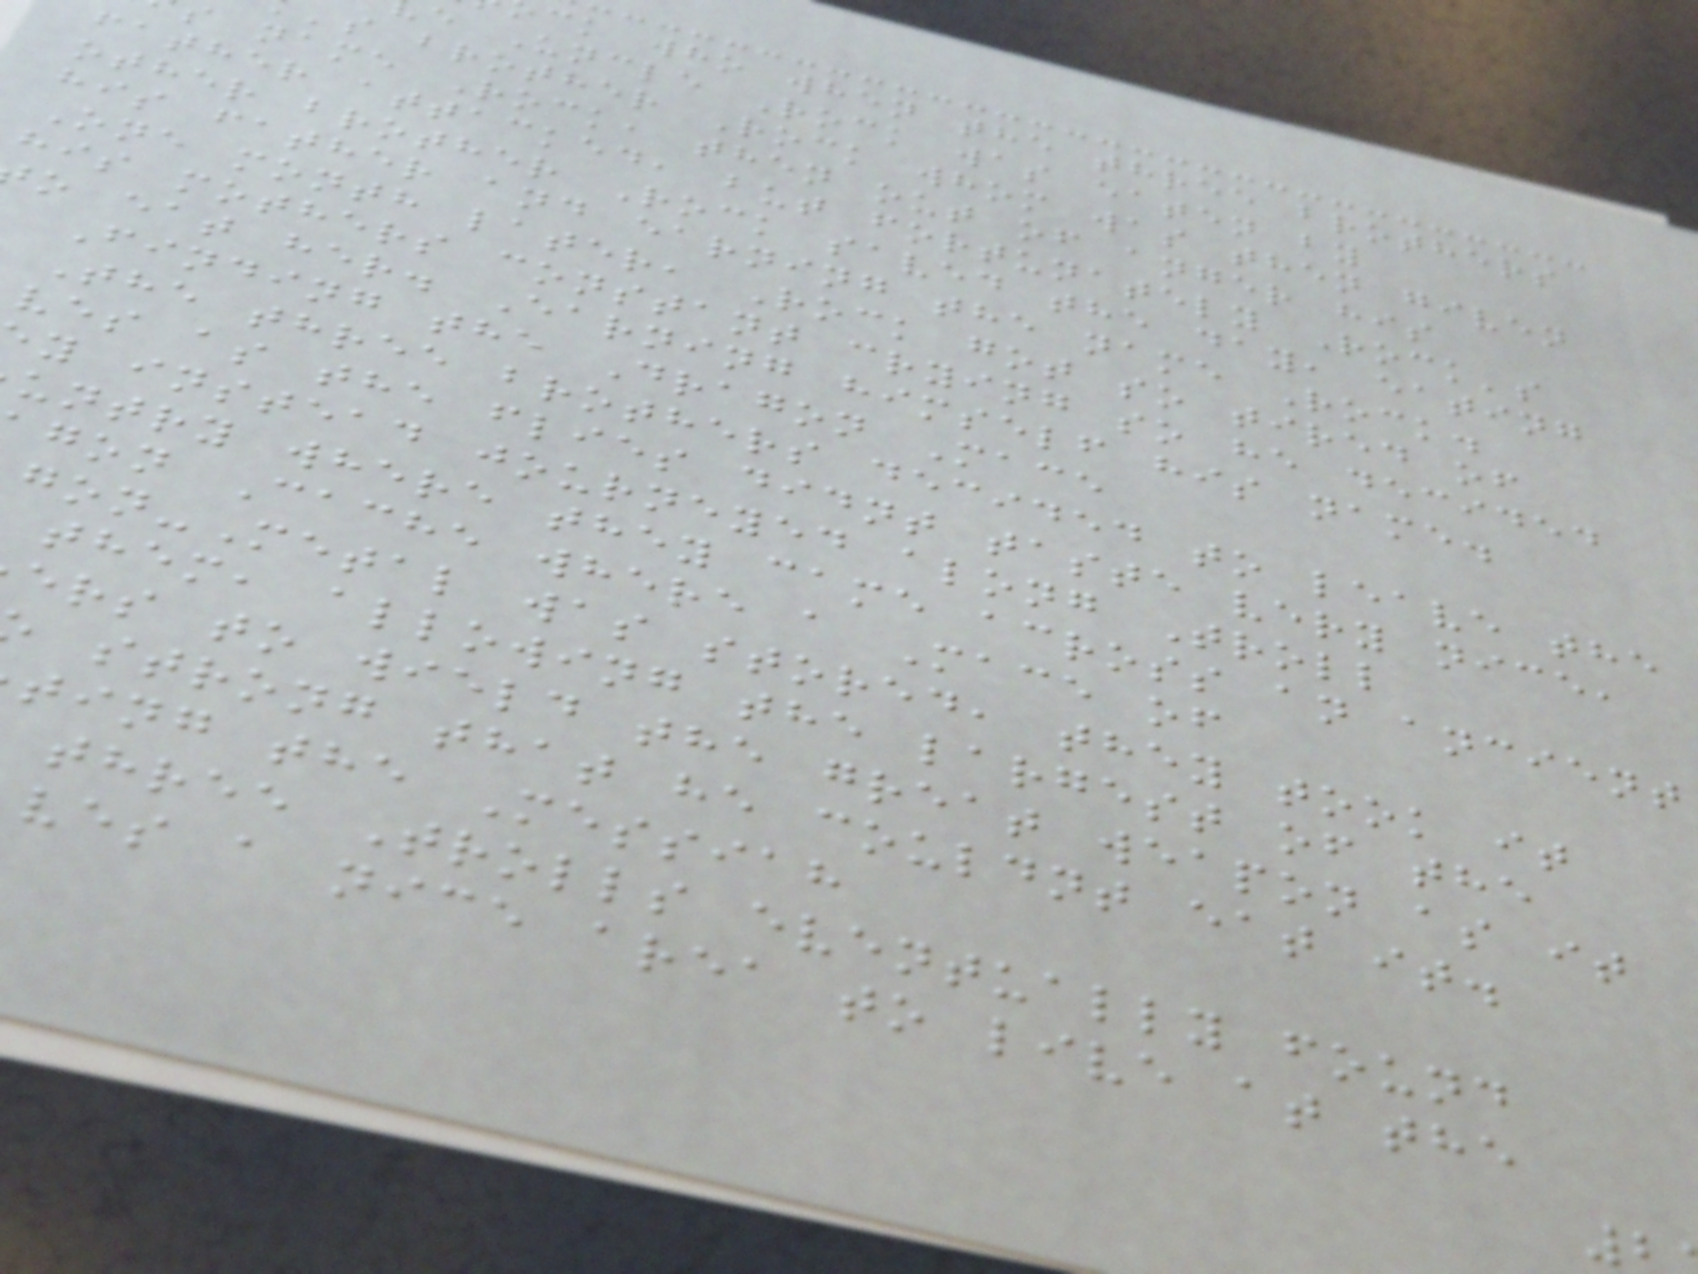ck who when the three brothers
e Uncle Rock was eaten by
's brother Rock whom was then given
s name Rock, then out of anger his
father attacked, but fortunately Rock's
other brother Rock saved the day, eating
his father and earning the name Rock.
One month later, Rock got so tired of
his mothers constant crying so he decided
o eat her. Earning himself his name.
Finding the Dragon Mace
The three brothers decided to leave the
ves as the flies didnt taste very nice,
y instead journeyed along Troll
untry where they came across an ancient
gon Cache where a Mace of
gon-Metal was stored, they took it
them, allowing the largest of the
ers to wield the great weapon as it
strong that he couldnt eat it.
ting the Messiah
three Trolls eventually found
ves a nice area to live at the
